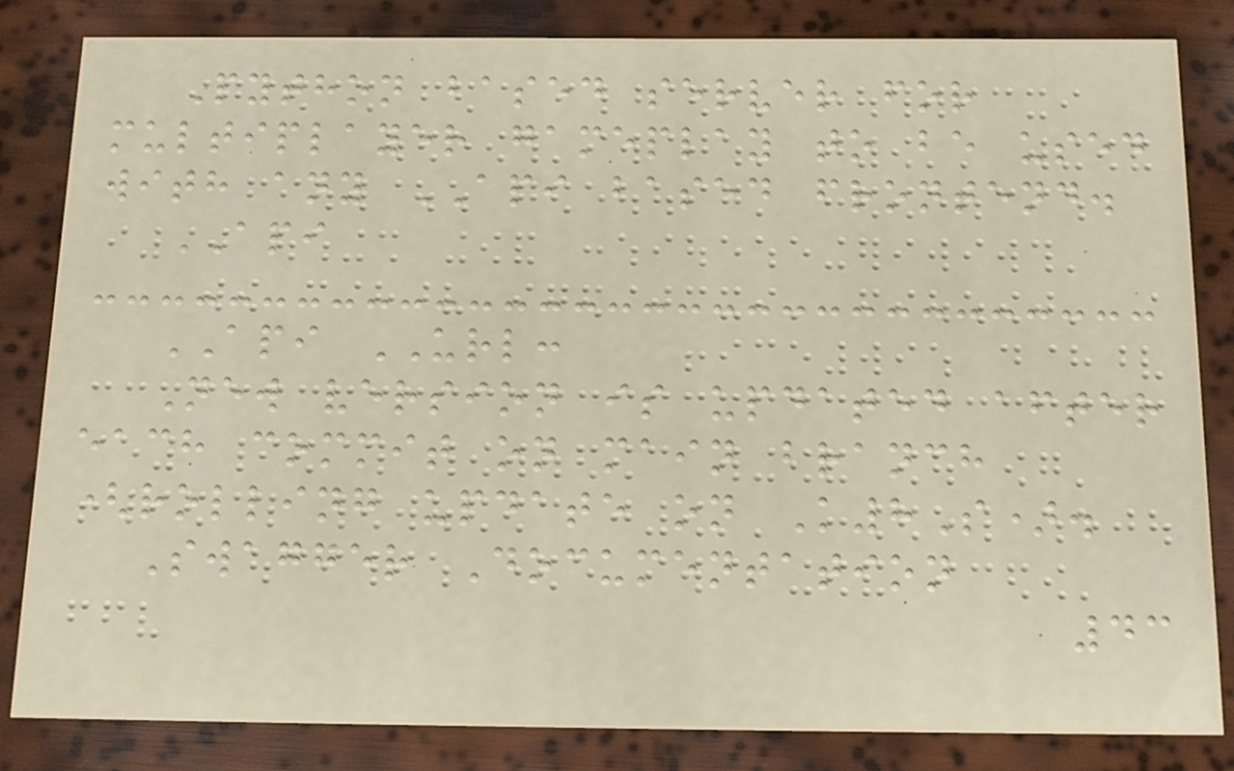Python based server for
multiplayer gameplay to be used
with any API based frontend.
API
API URL:
New version is updated after
each commit on main branch
(rolling update on K8S).
Swagger Documentation
43
